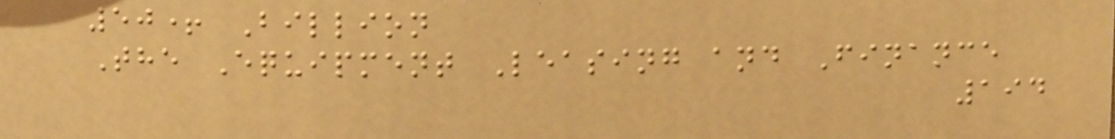50+ Billion
The Equipment Leasing and Finance
194
